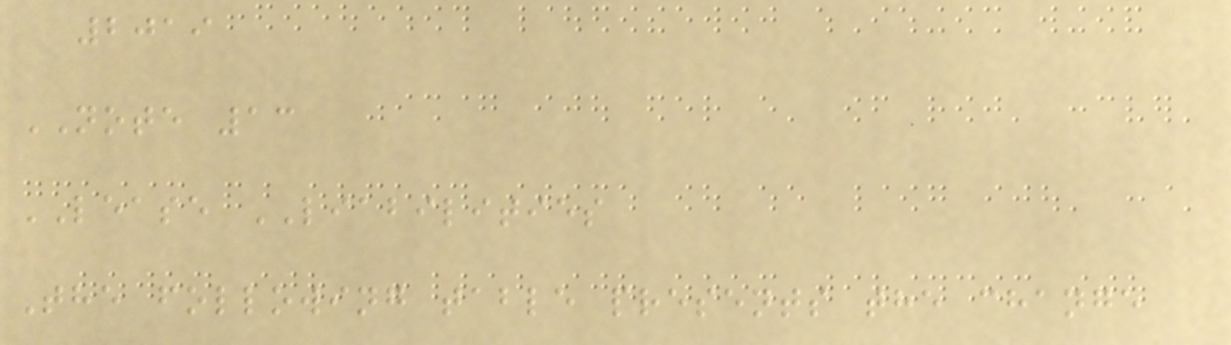2019
NOTE 13
LEASE LIABILITIES
The following table presents the change
